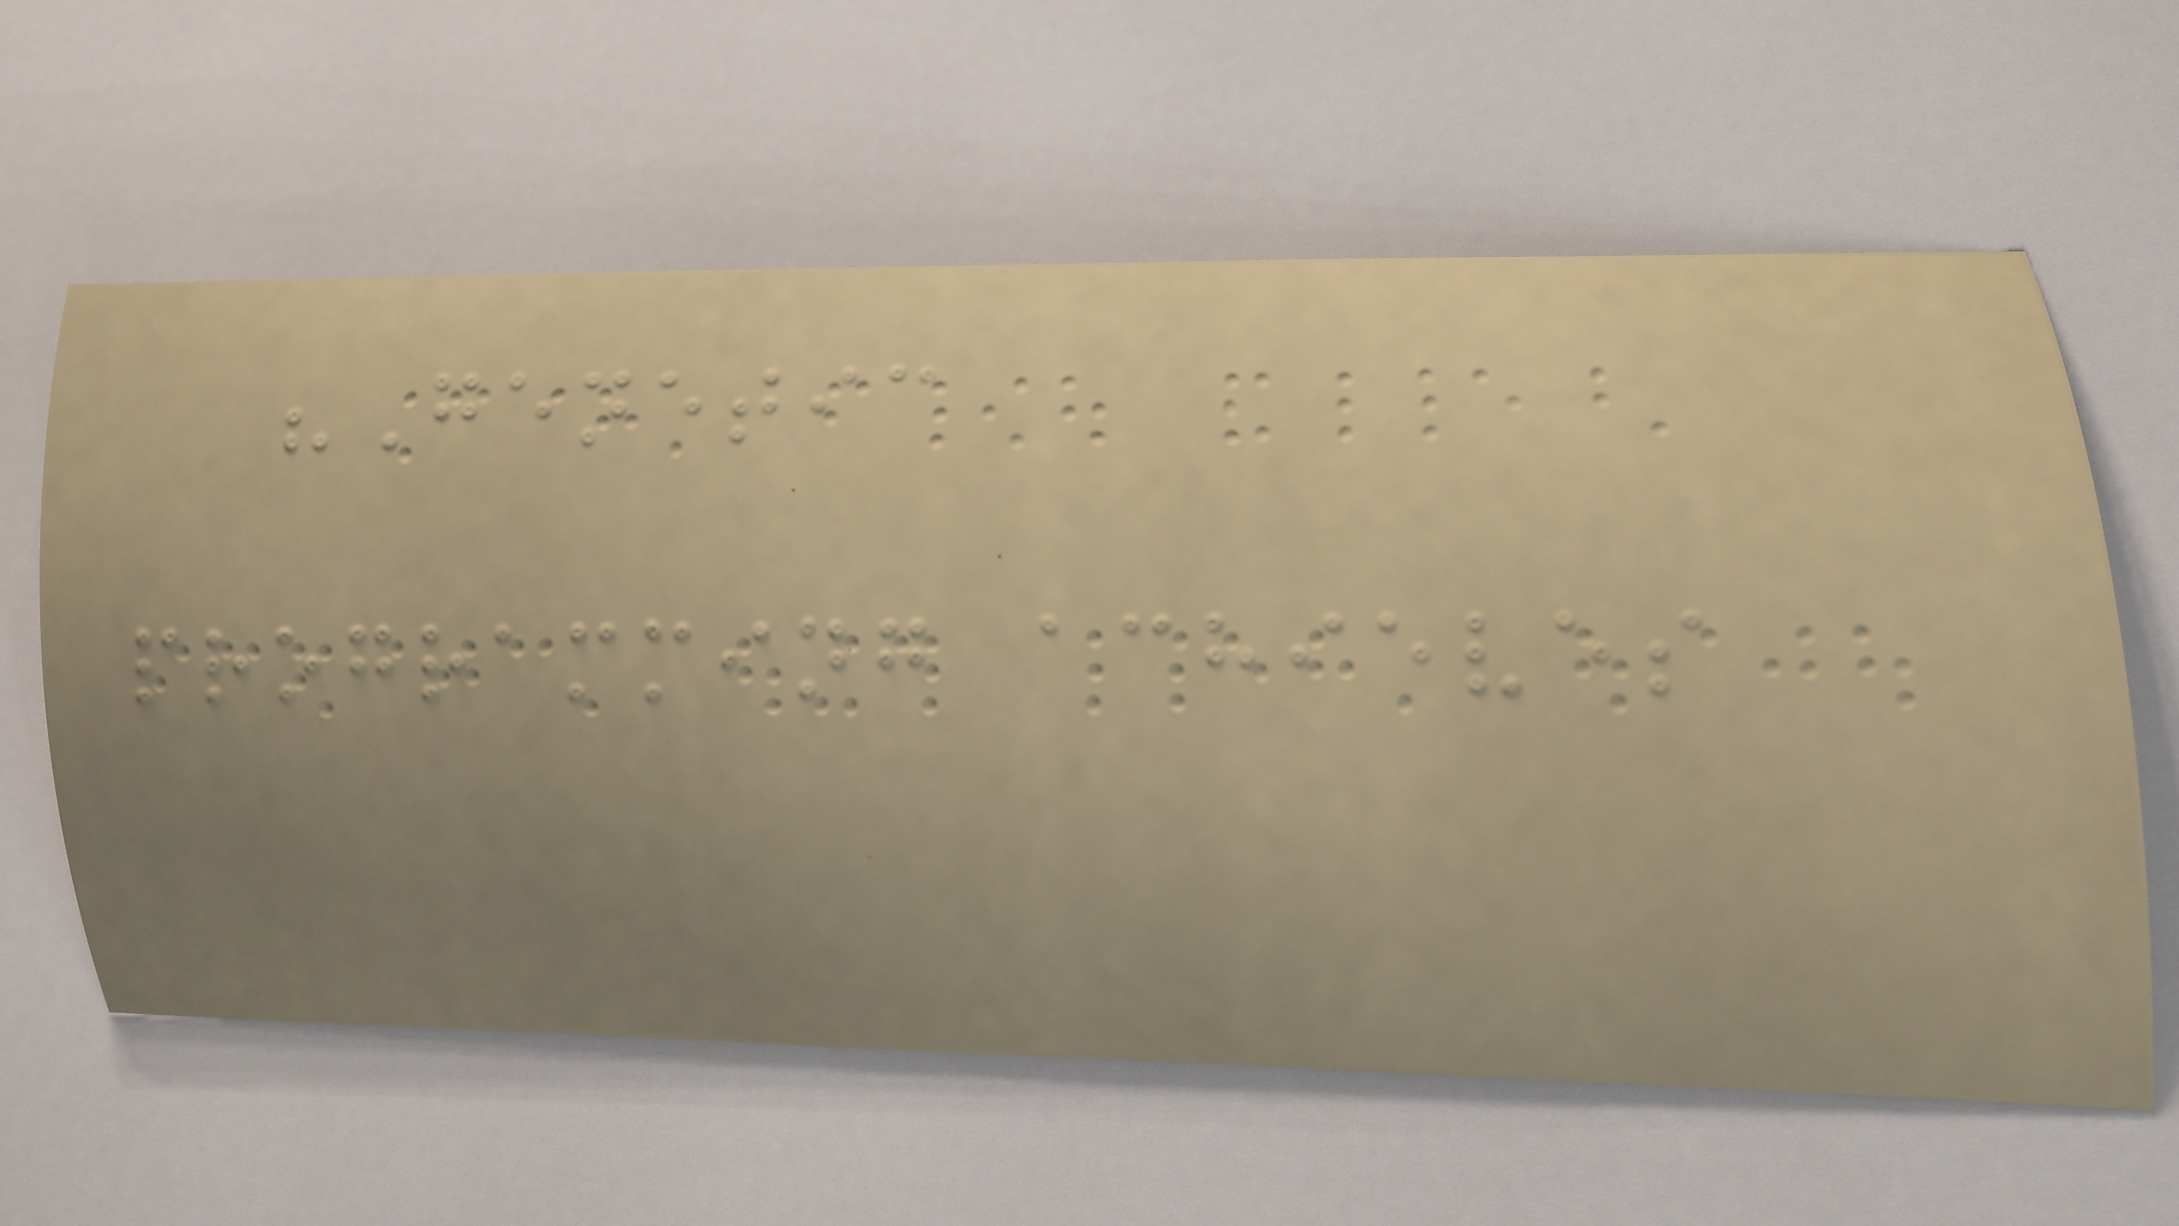"Genetic
programming achieves
